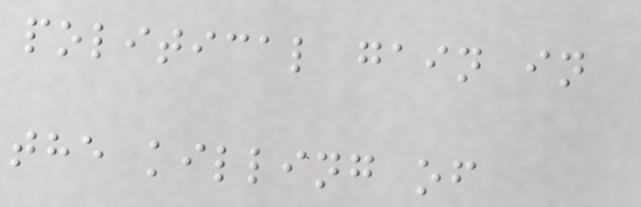political gain in
the killing of
